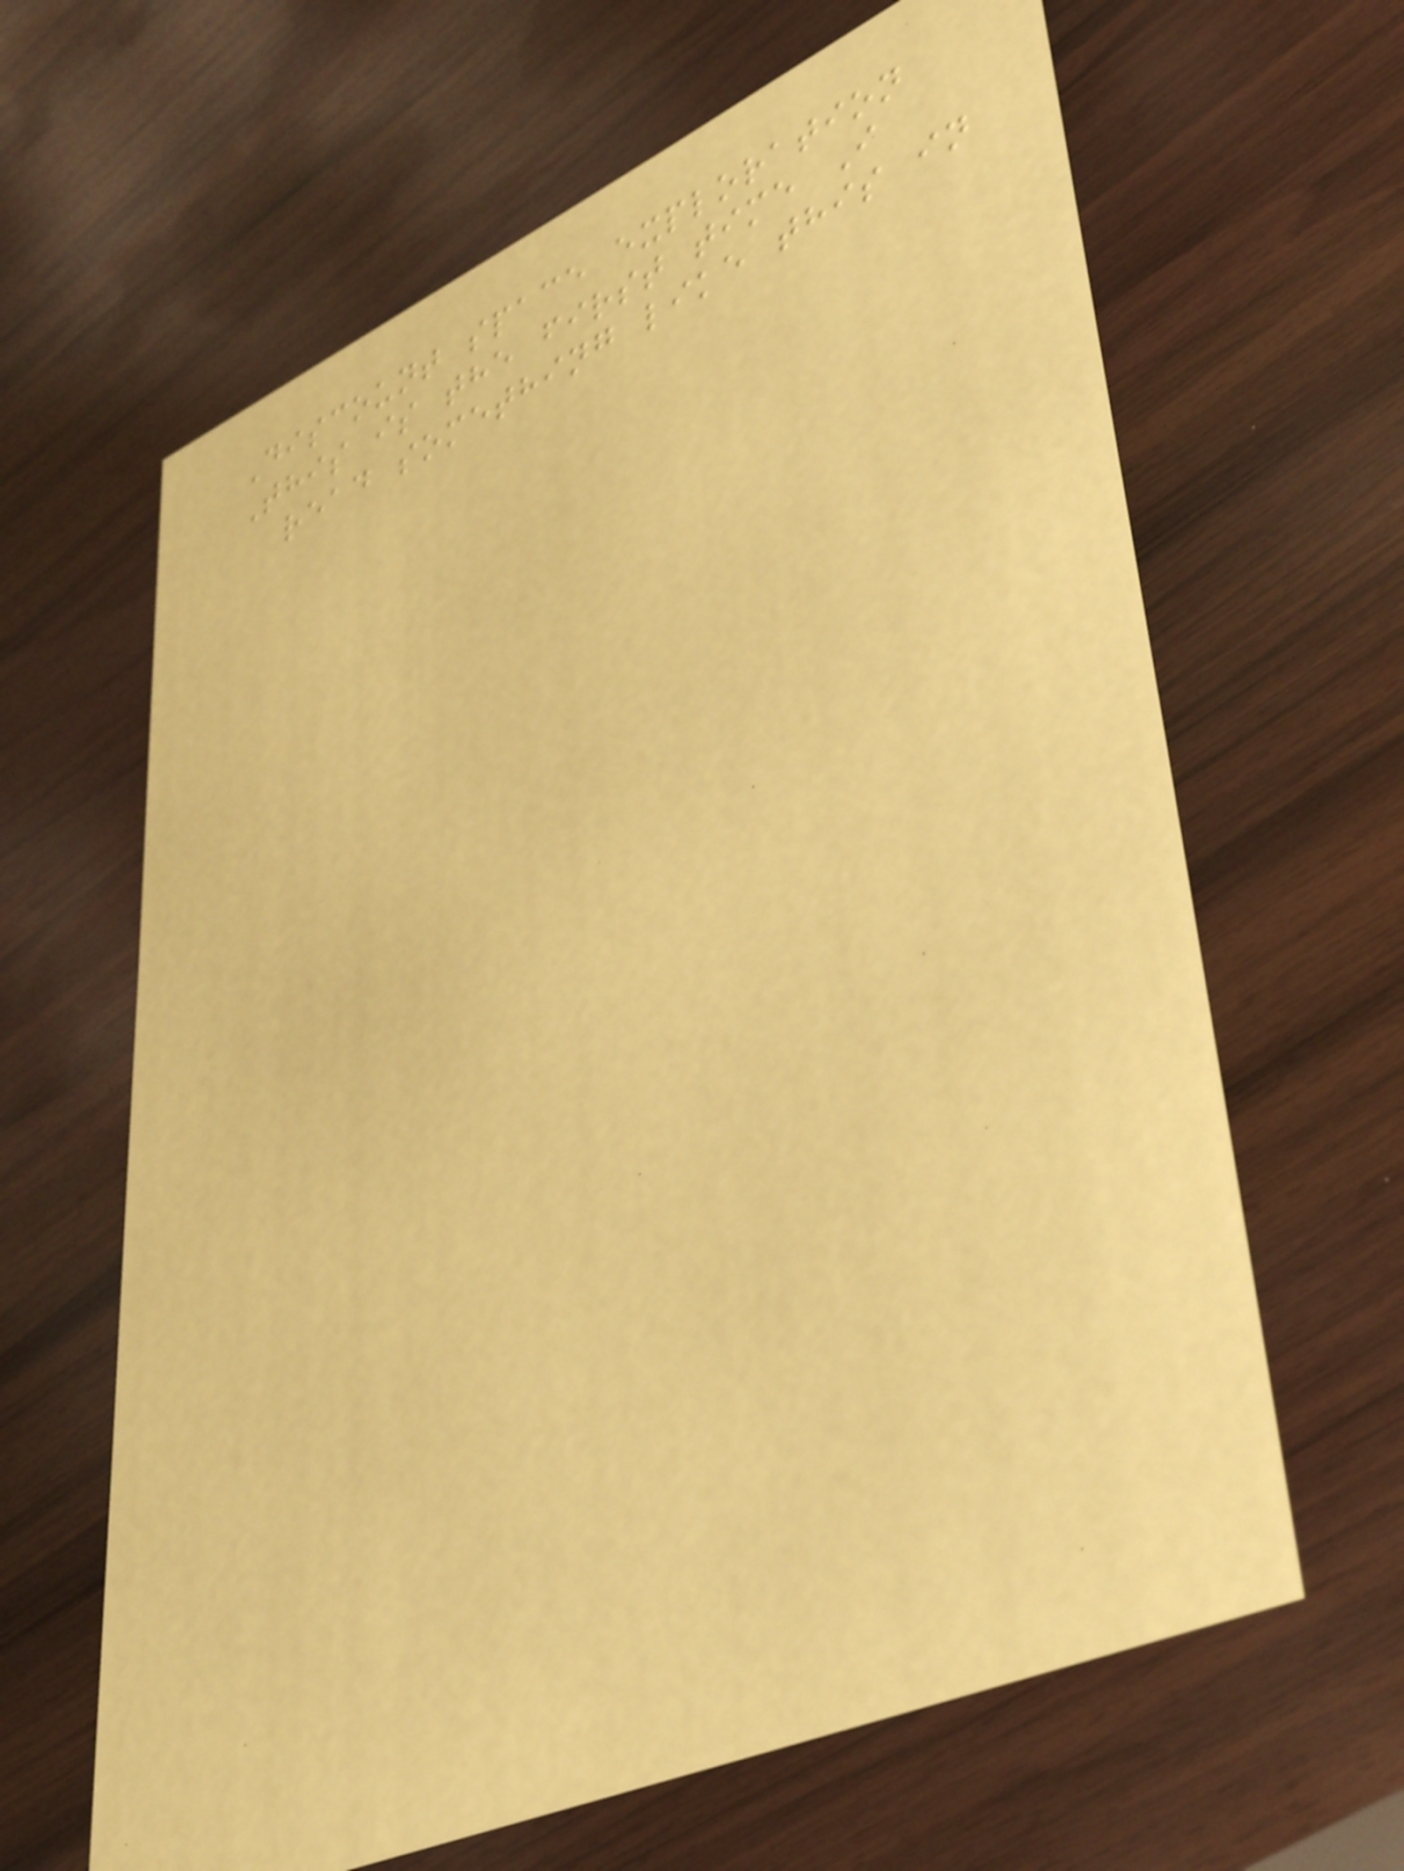Discount space exploration
This is the first time I
read something like this in
